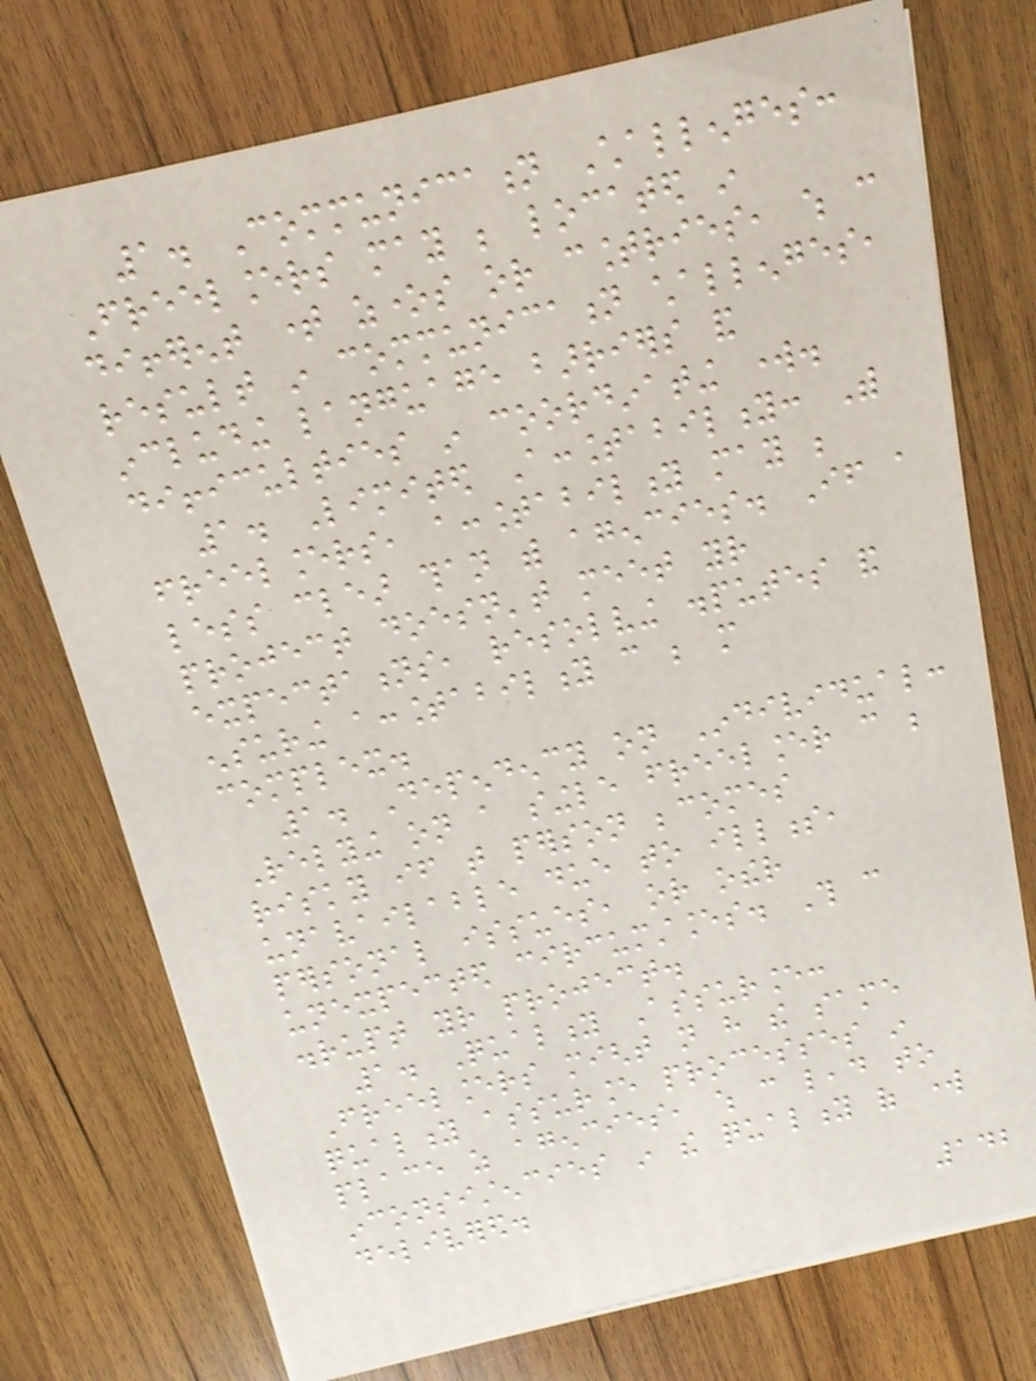1. Communication Challenges:
Freelancers may be located in
different time zones or countries, which can
result in communication challenges,
including language barriers and
difficulties in coordinating work.
1. Limited Accountability: With
freelancers, accountability may be
less clear than with agencies. If a
project doesn't meet your
expectations, resolving disputes and
ensuring accountability can be more
complex.
1. Dependency on Individual:
Relying on a single freelancer can be
risky if that person becomes
unavailable due to illness,
personal issues, or other
unexpected circumstances. This can
disrupt your project.
1. Quality Assurance:
Freelancers might not have the same
quality assurance processes in
place as agencies, which can lead to
inconsistencies in the quality of work
delivered.
142
